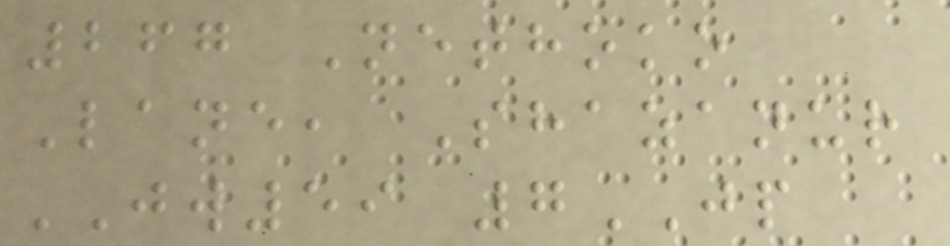267 Nethoko
Lane, Shazanur
JW59 7JP
